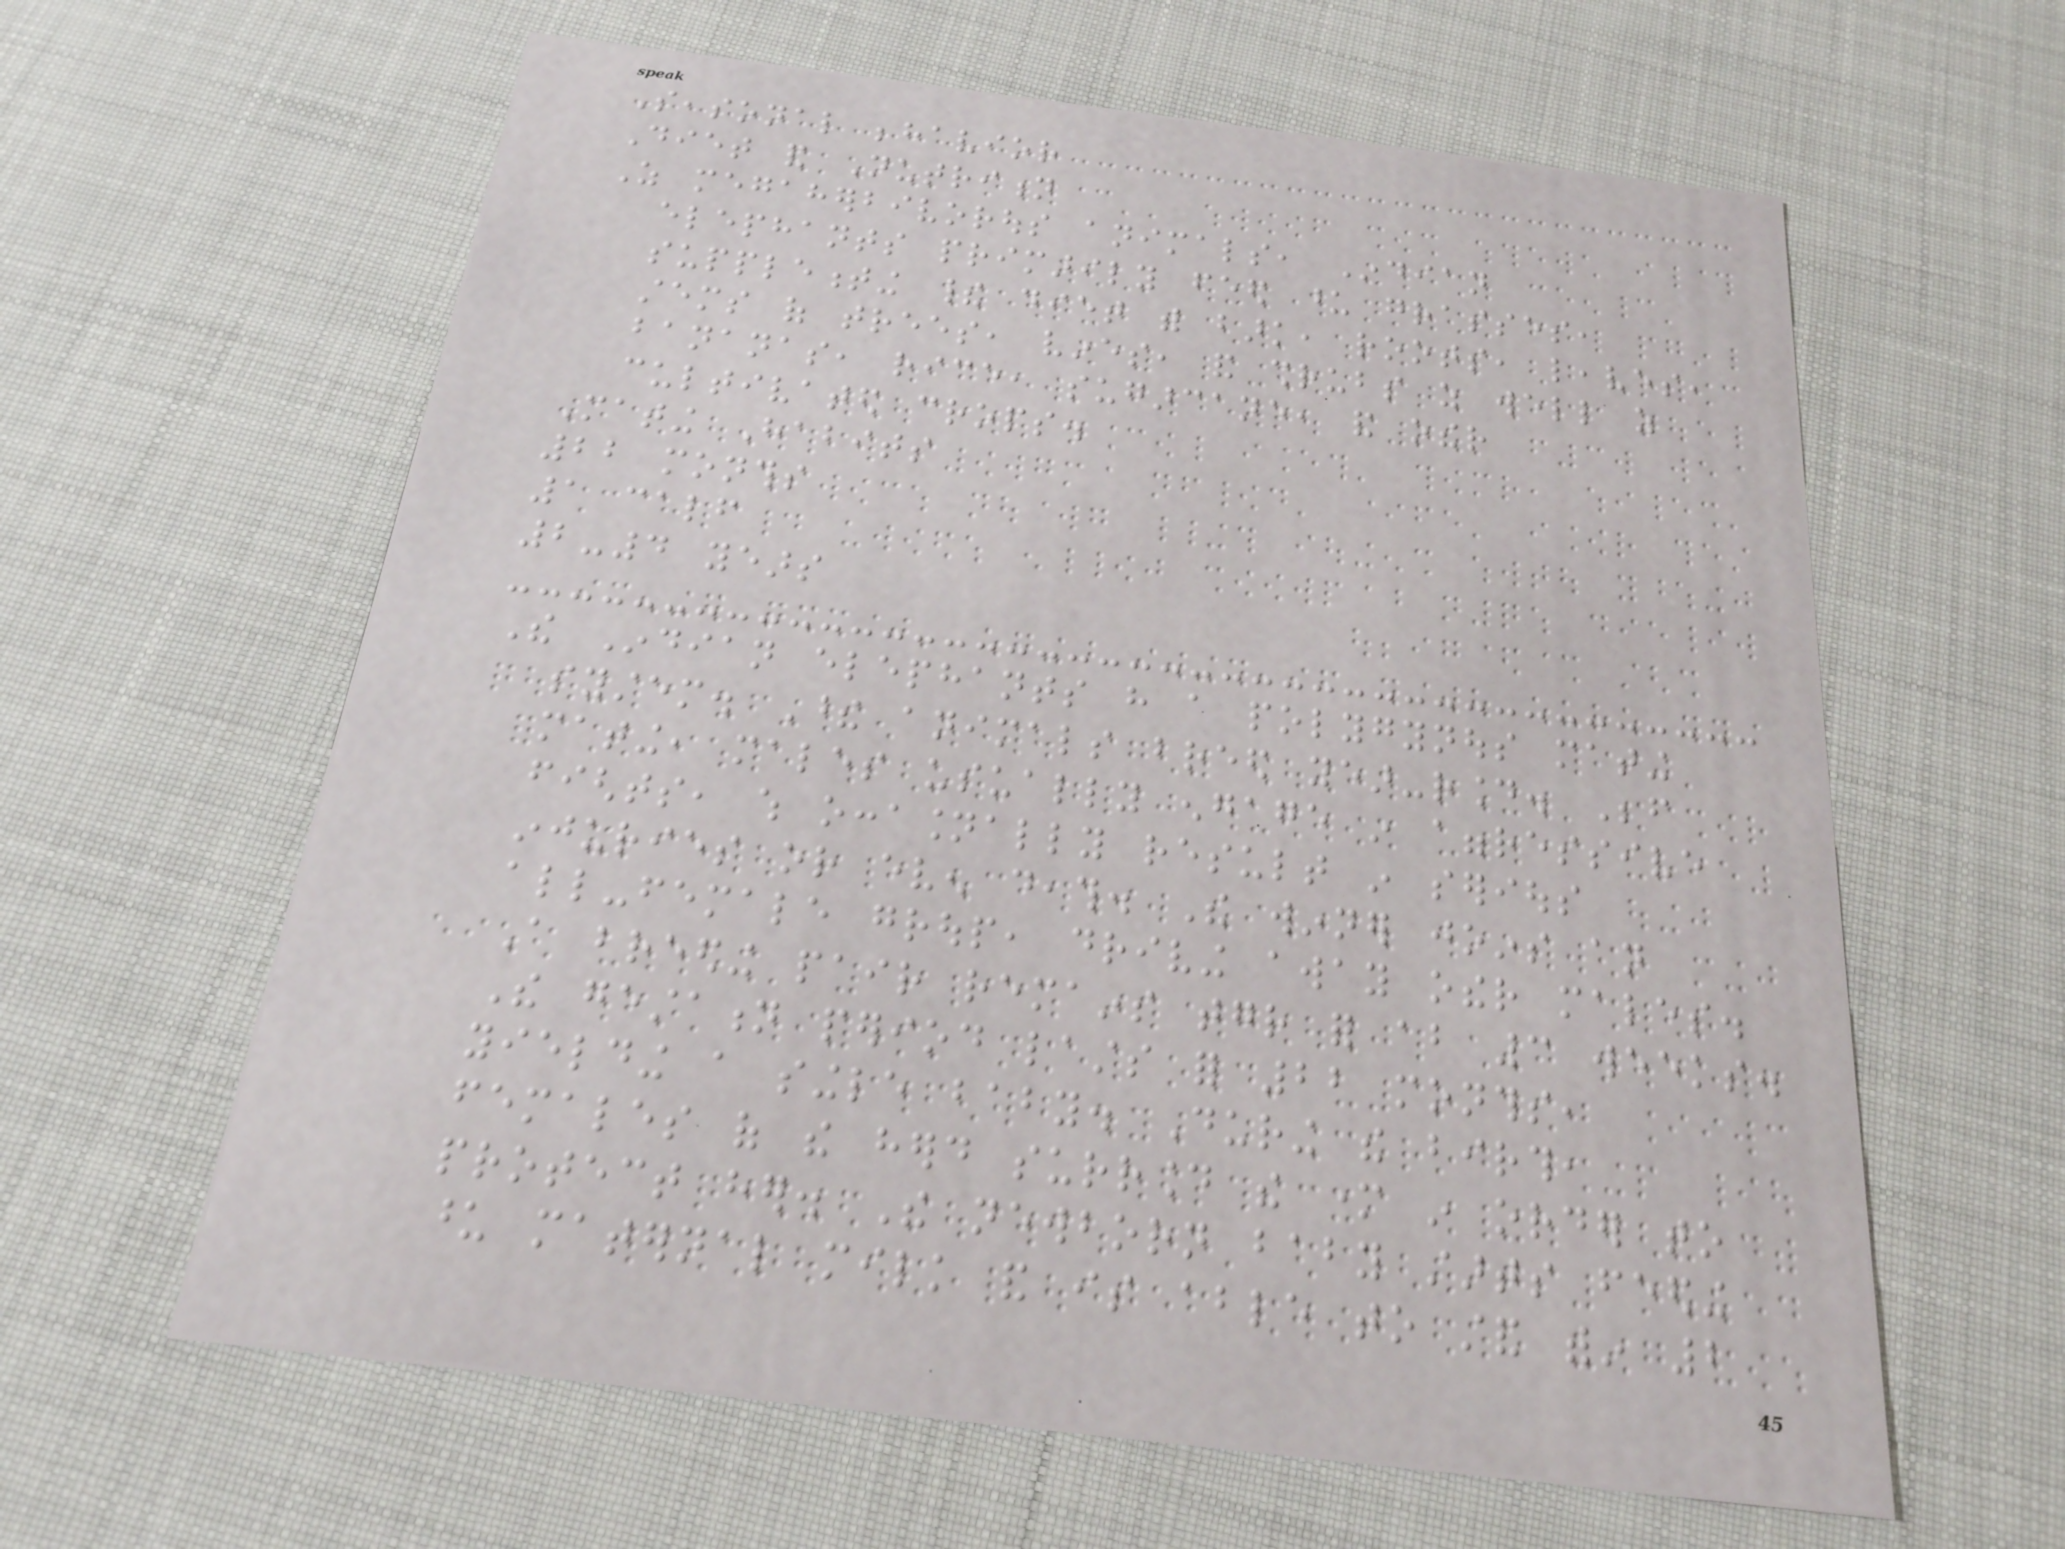Seasonal behavior
Diet and Nutrition
As megaherbivorous animals, Indian
elephants primarily feed upon grasses,
supplementing their diet with bark, roots, leaves,
stems of trees, vines, and shrubs as well as
bananas, rice, sugarcane, and other
cultivated crops.
Mating Habits
22 months
1 calf
2-4 years
The Indian elephants have a polygynous mating
system. These animals breed year-round. Before
mating, males usually engage in aggressive
fights, which occasionally result in serious
injuries or even death. The winner joins an
all-female group, driving away other males.
A breeding pair remains together for about 3 weeks.
The gestation period lasts for 22 months,
yielding a single baby. During the birth,
females of the herd surround the mother in order to
protect her. The newborn baby starts feeding
upon maternal milk and is able to stand within 2
